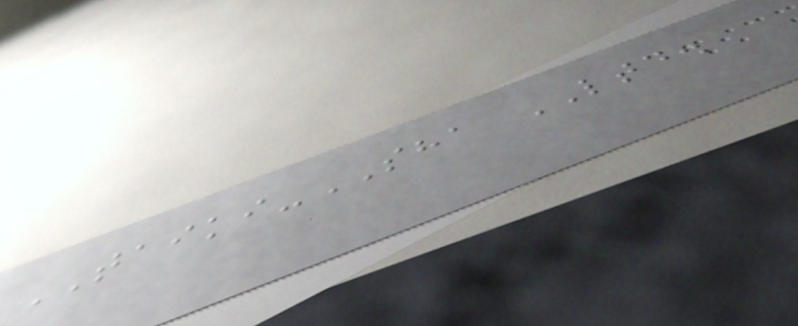TAIKI-SHA LTD.
